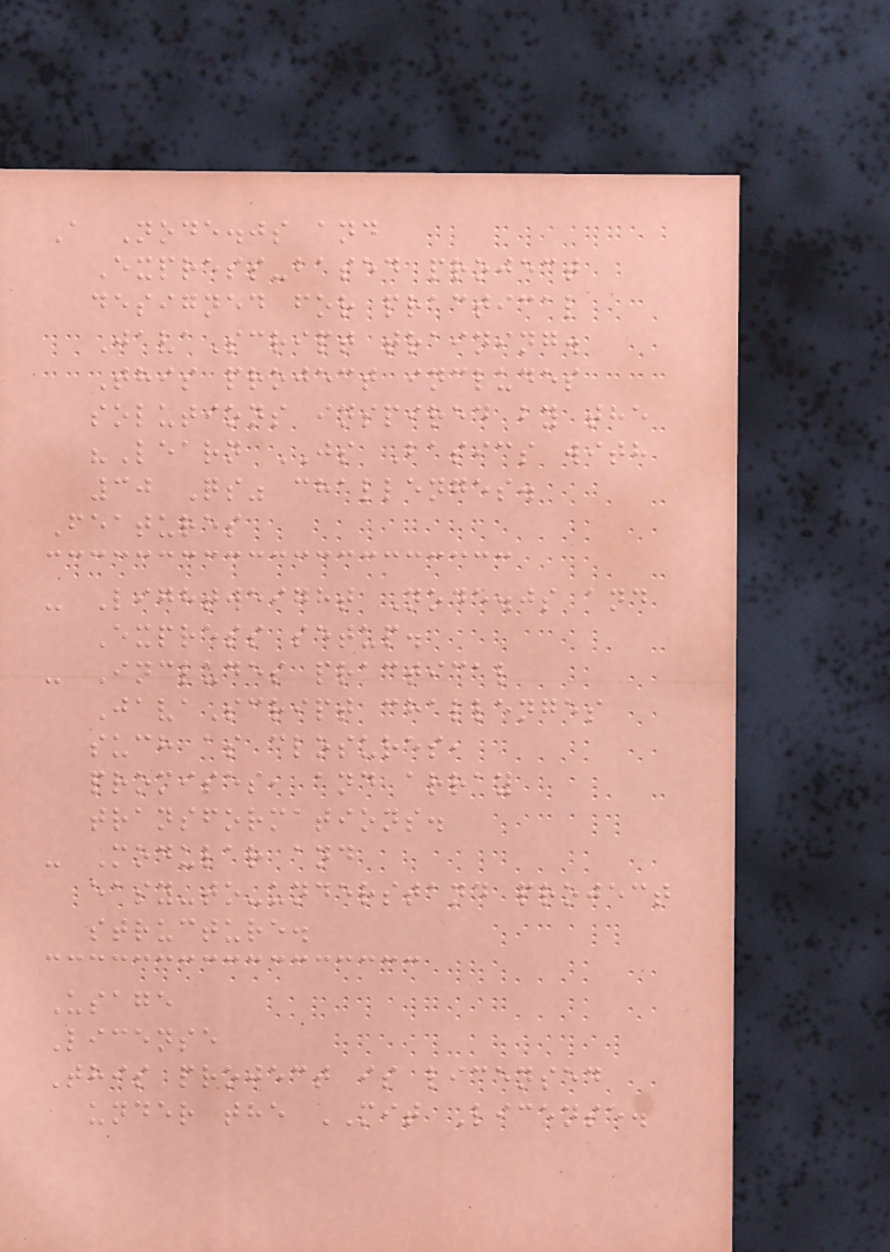A Node.js and
Express-based project
designed for practical
JavaScript training.
This project includes
solutions inspired by the
"Learn JS Basics with
30 Qs" challenges.
Features
- Lightweight Node.js and
Express setup.
- Includes practical
JavaScript challenges
such as closures,
promises, and array
transformations.
- Modular and
easy-to-understand project
structure.
Usage
License
This project is licensed
under the MIT License.
